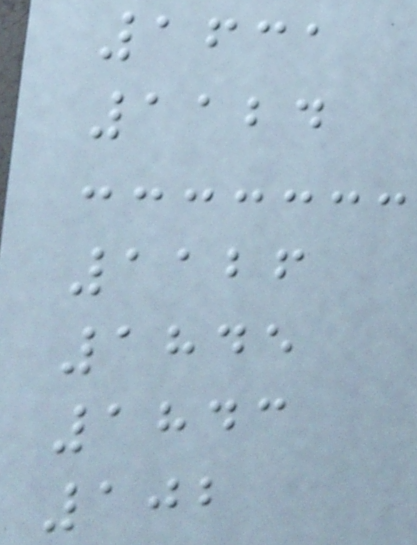1631
1124
1126
1845
1843
102
